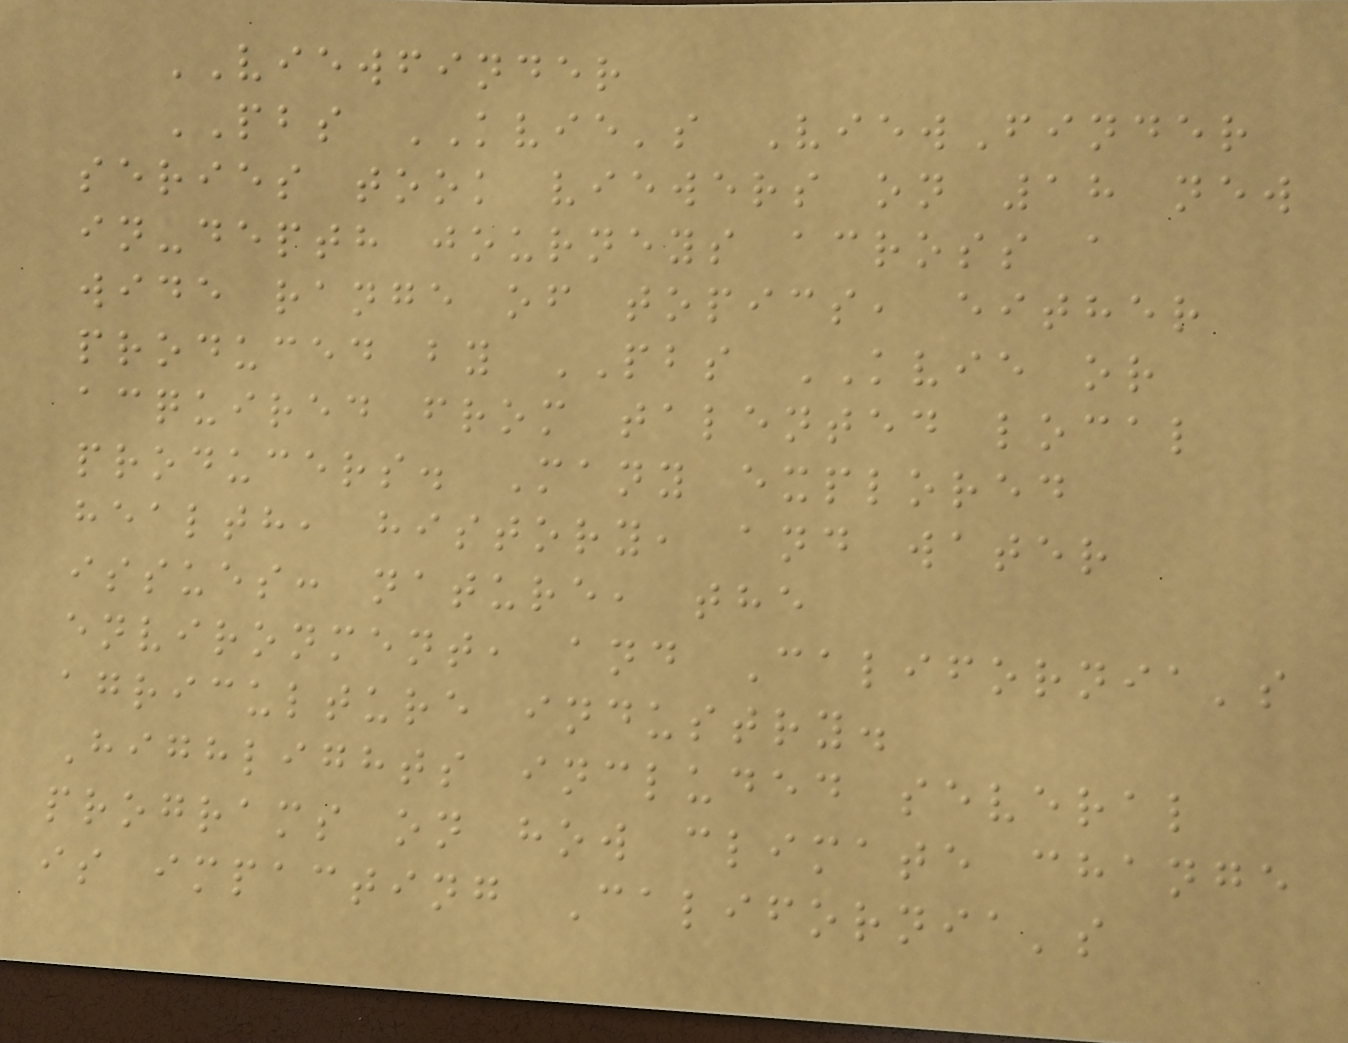VIEWFINDER
PBS KVIE's ViewFinder
series took viewers on 18 new
in-depth journeys across a
wide range of topics, either
produced by PBS KVIE or
acquired from talented local
producers. Many explored
health, history, and water
issues: nature, the
environment, and California's
agriculture industry.
Highlights included several
programs on how climate change
is impacting California's
